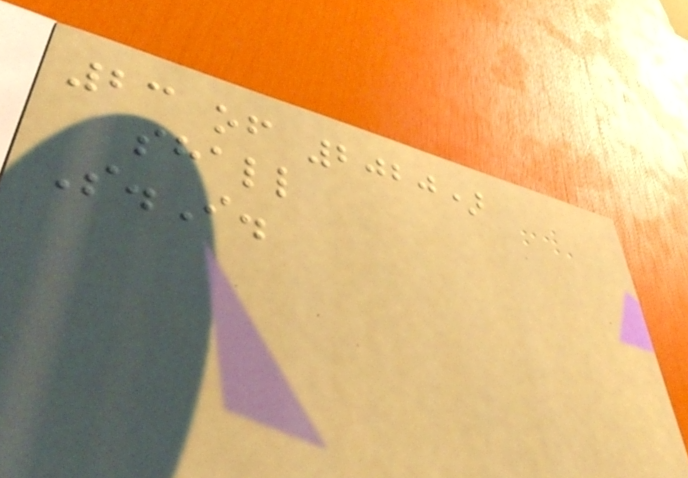23 of 2020)
shall
S.I.
